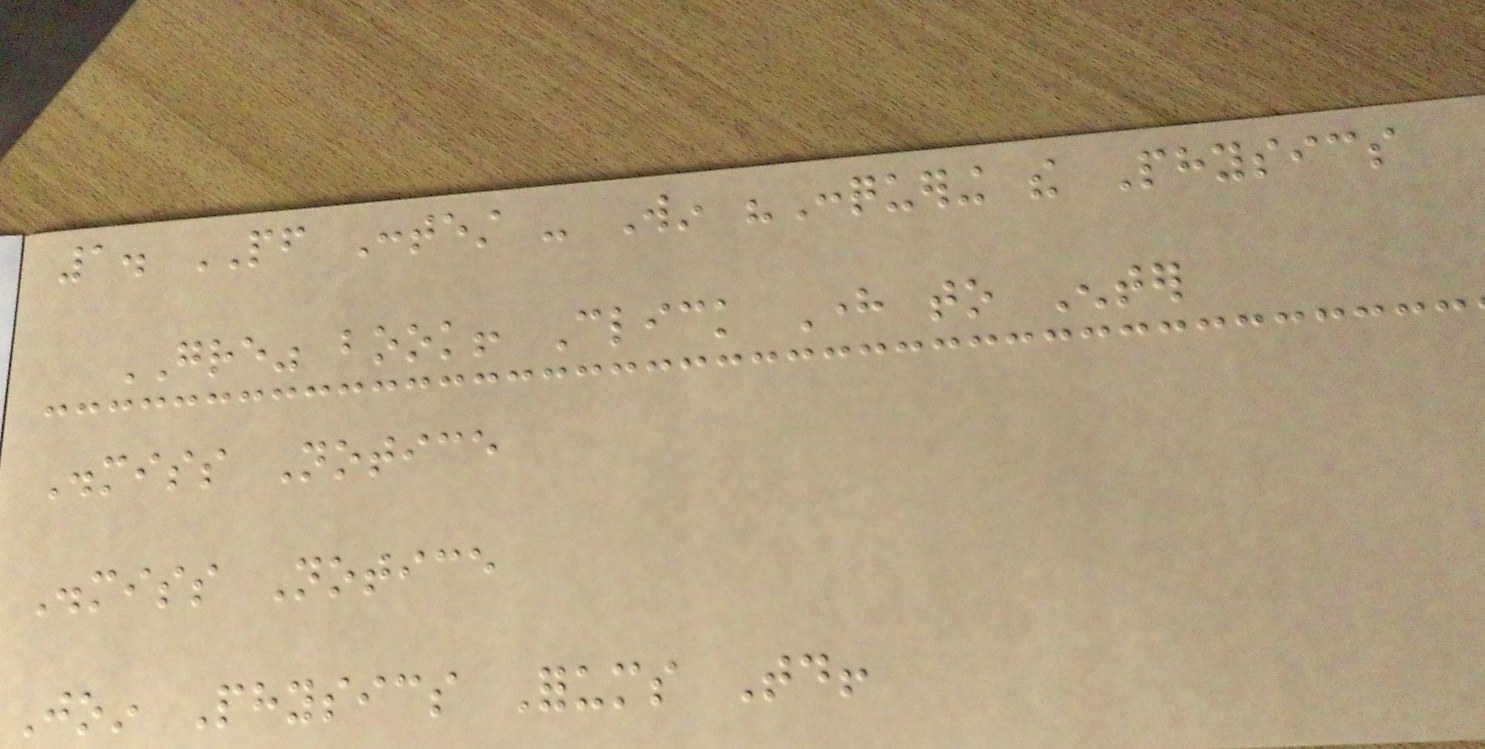1. PF Contest - Win "Conquering the Physics
GRE" book! Click Here to Enter
Dismiss Notice
Dismiss Notice
Join Physics Forums Today!
